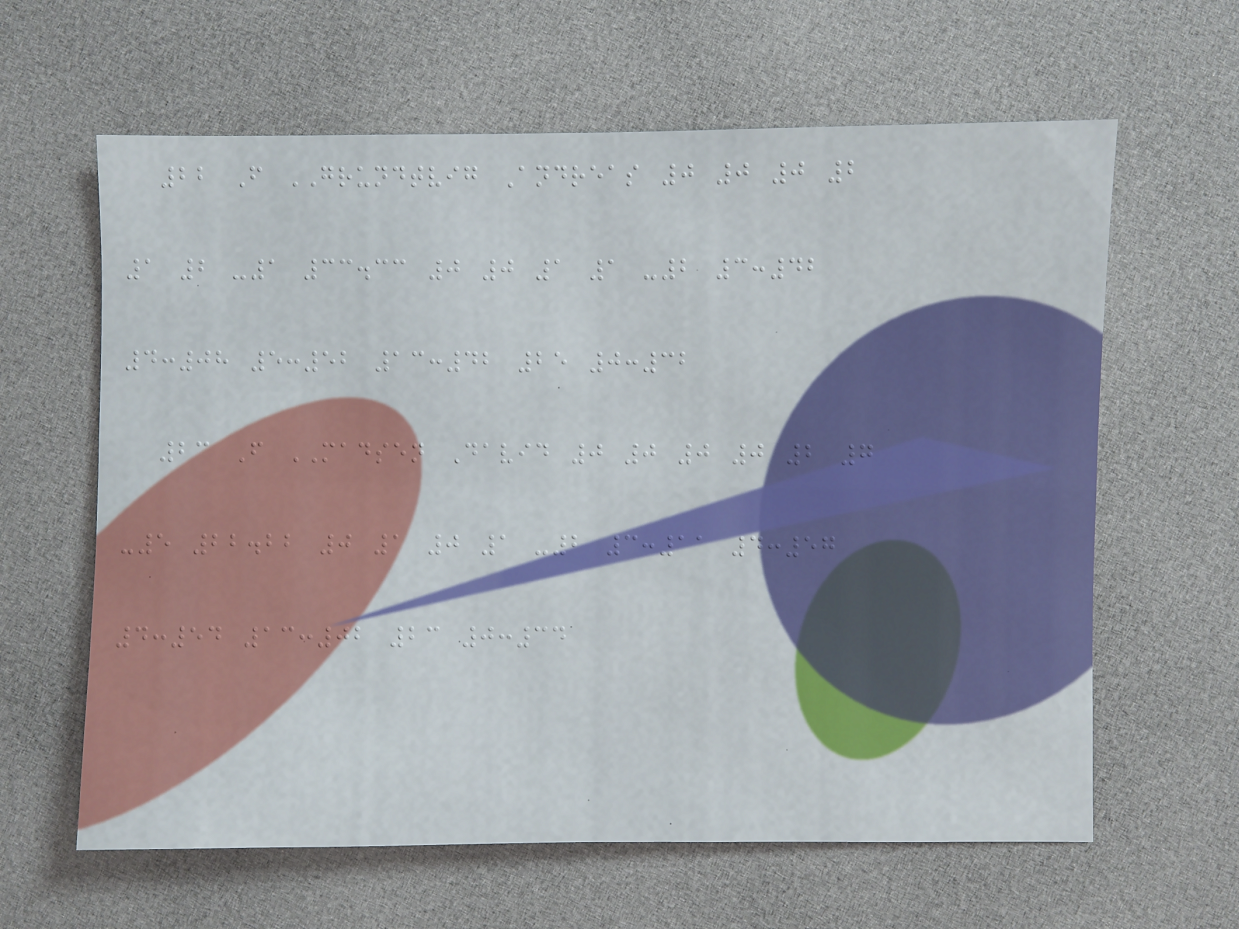22 F GRUNDTVIG Andreas 0 0 0 2
1 2 -1 33.33 0 0 1 1 -2 3:42
4:08 5:52 13:42 25 0:32
23 F MADSEN David 0 0 0 0 2 7
-5 22.22 0 1 0 1 -2 3:11 4:57
4:54 13:02 23 0:34
